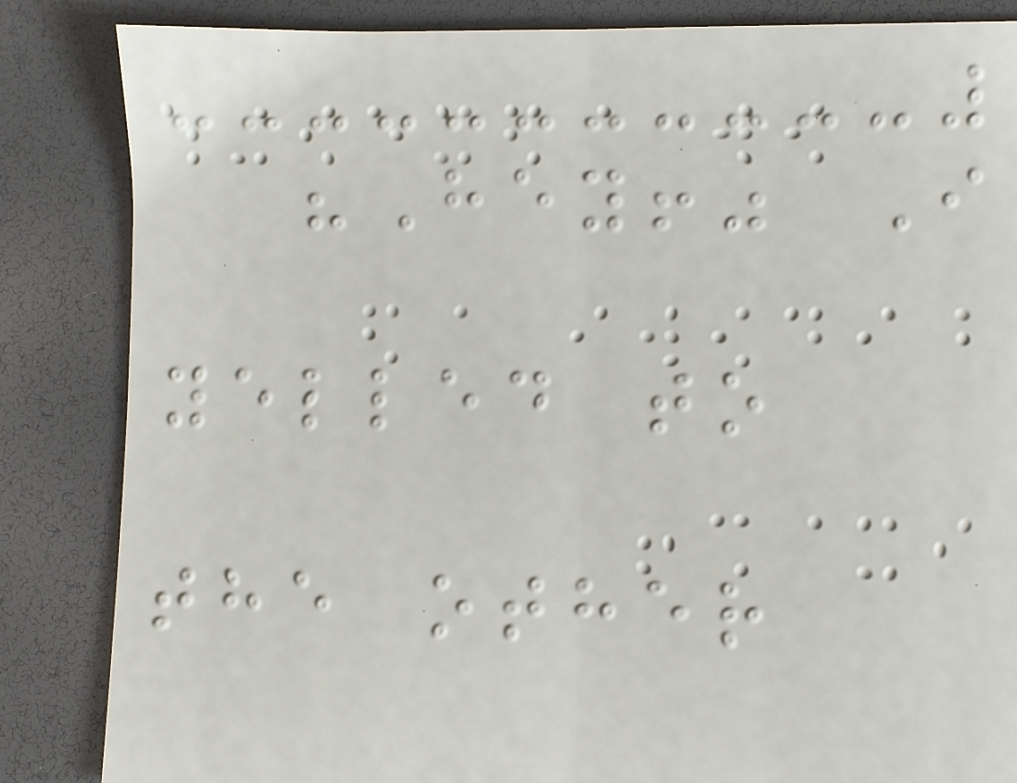"Hey!" I
yelled to
the other
